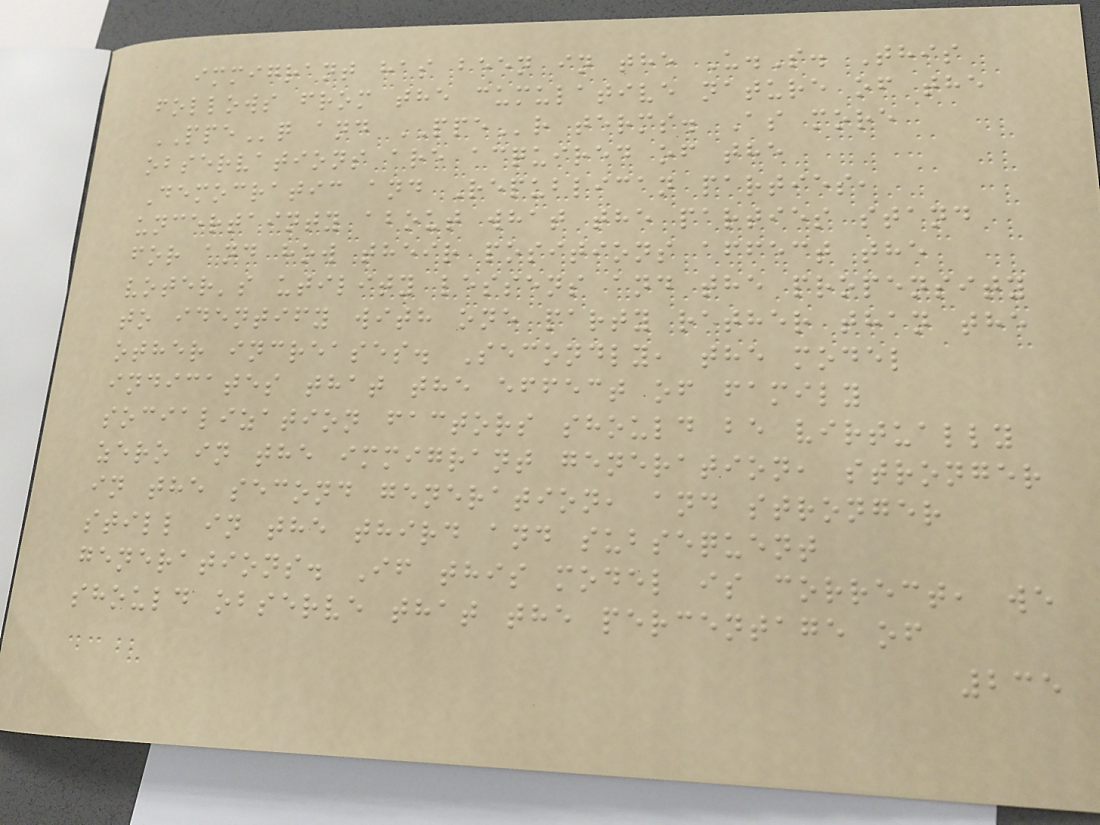immigrant has been in the U.S. This
follows from the cumulative nature of the
PPEq and PPEr terms. As more
observations are acquired of the
Democratic and Republican parties,
uncertainty about what the parties stand
for and how their positions affect the
voter's utility lessens and the propensity
to identify with one party rather than the
other increases. Secondly, the model
indicates that the effect of family
socialization factors should be virtually
zero in the immigrant generation, stronger
in the second generation, and stronger
still in the third and subsequent
generations. If this model is correct, we
should observe that the percentage of
235
